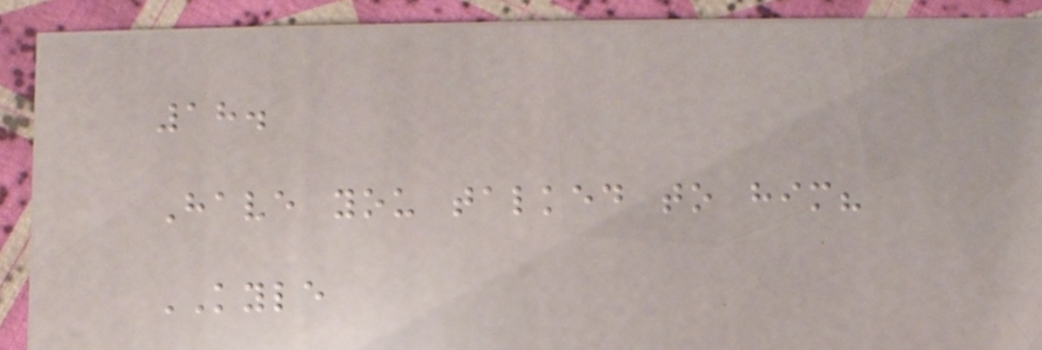18.
Have you talked to him?
KYLE
